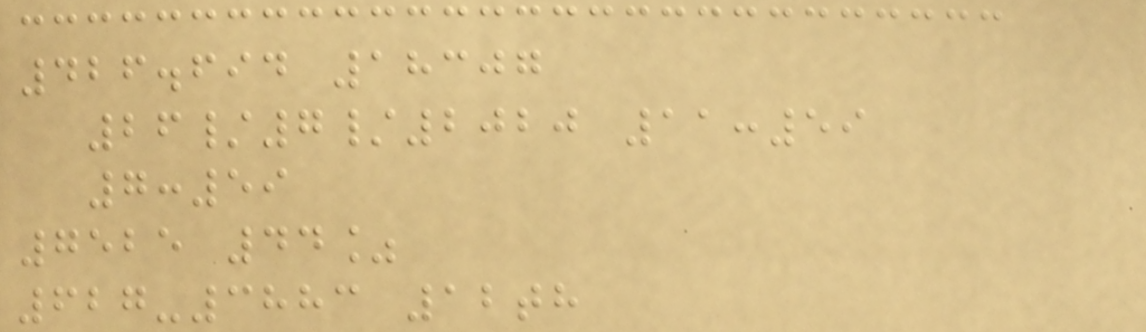426.694 18307
26/7/2020 11:59
7:59
7525 44%
627-3883 12th
